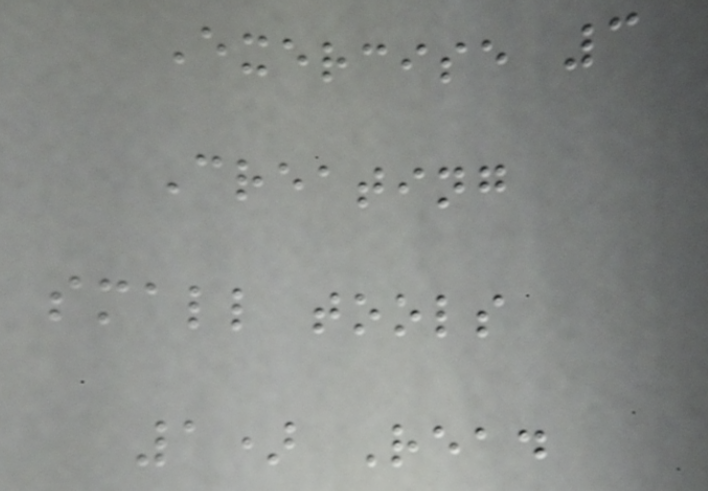Exercise 3
Creating
small tools
1) Read
